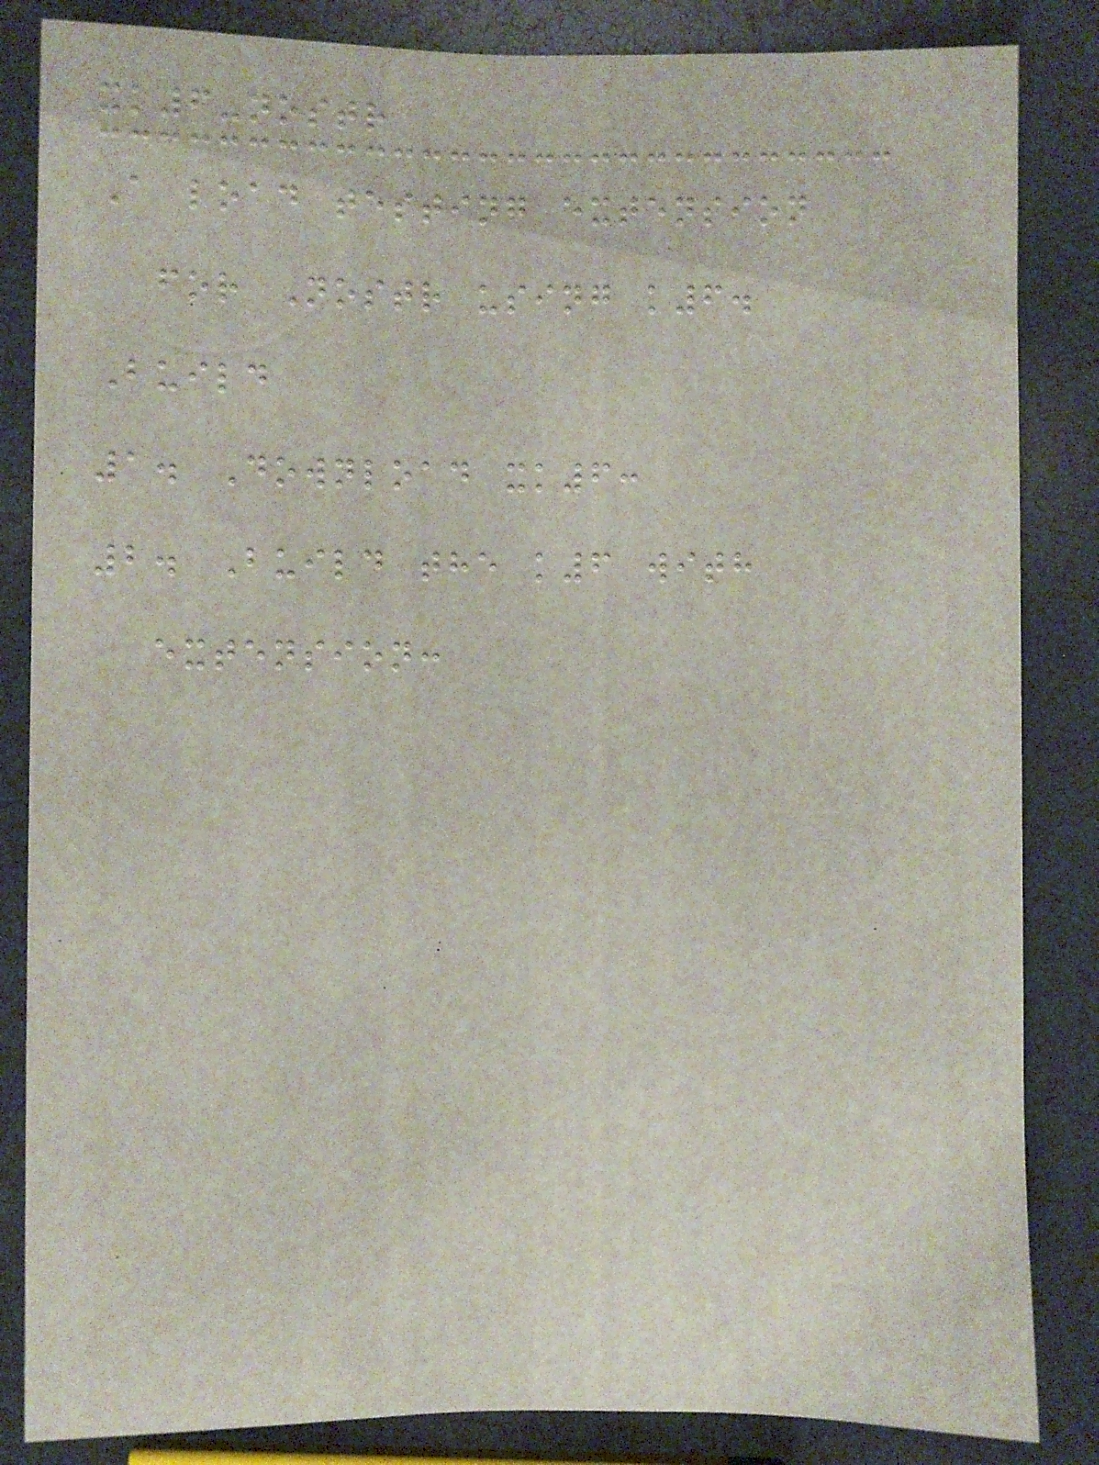xk6-nostr
A load testing extension
for Nostr using k6.
Build
1. Download xk6:
2. Build the k6 with
extension:
